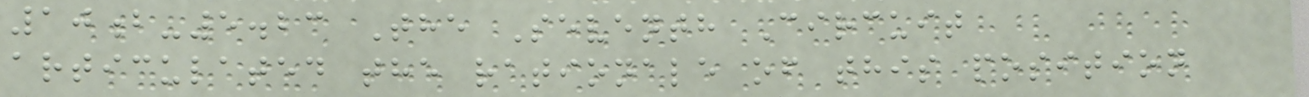10b-5.23 The Seventh Circuit
articulated the rationale of this position
